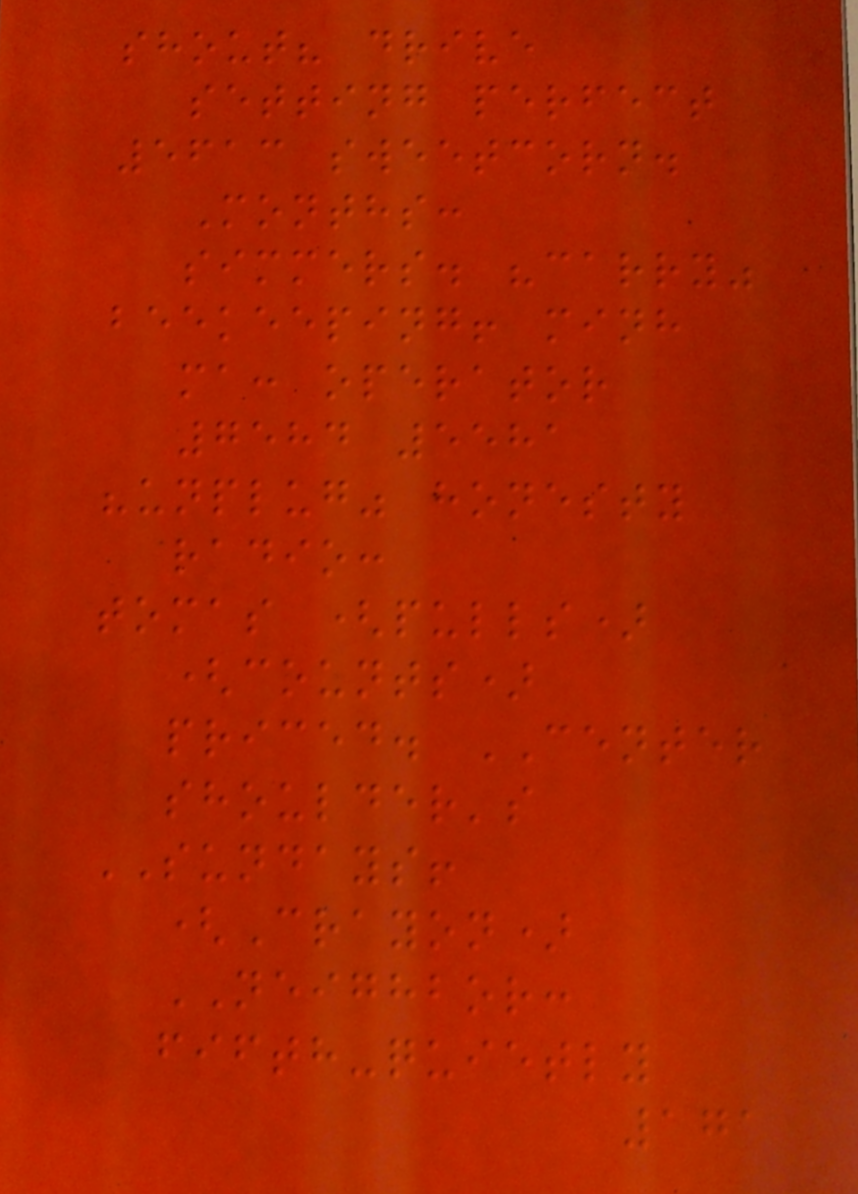shout? drive
setting perfect
5613 sweetcorn.
Months:
simmers. "carry"
beekeeping! minh
ma: operator
7584 5581
"unplug" honesty
radio:
tomas (pulls)
(counts)
priced. CENTER
shoulder's
SUNDAYS!
(Crayon)
NEIGHBOR:
fifth-quietly
171
